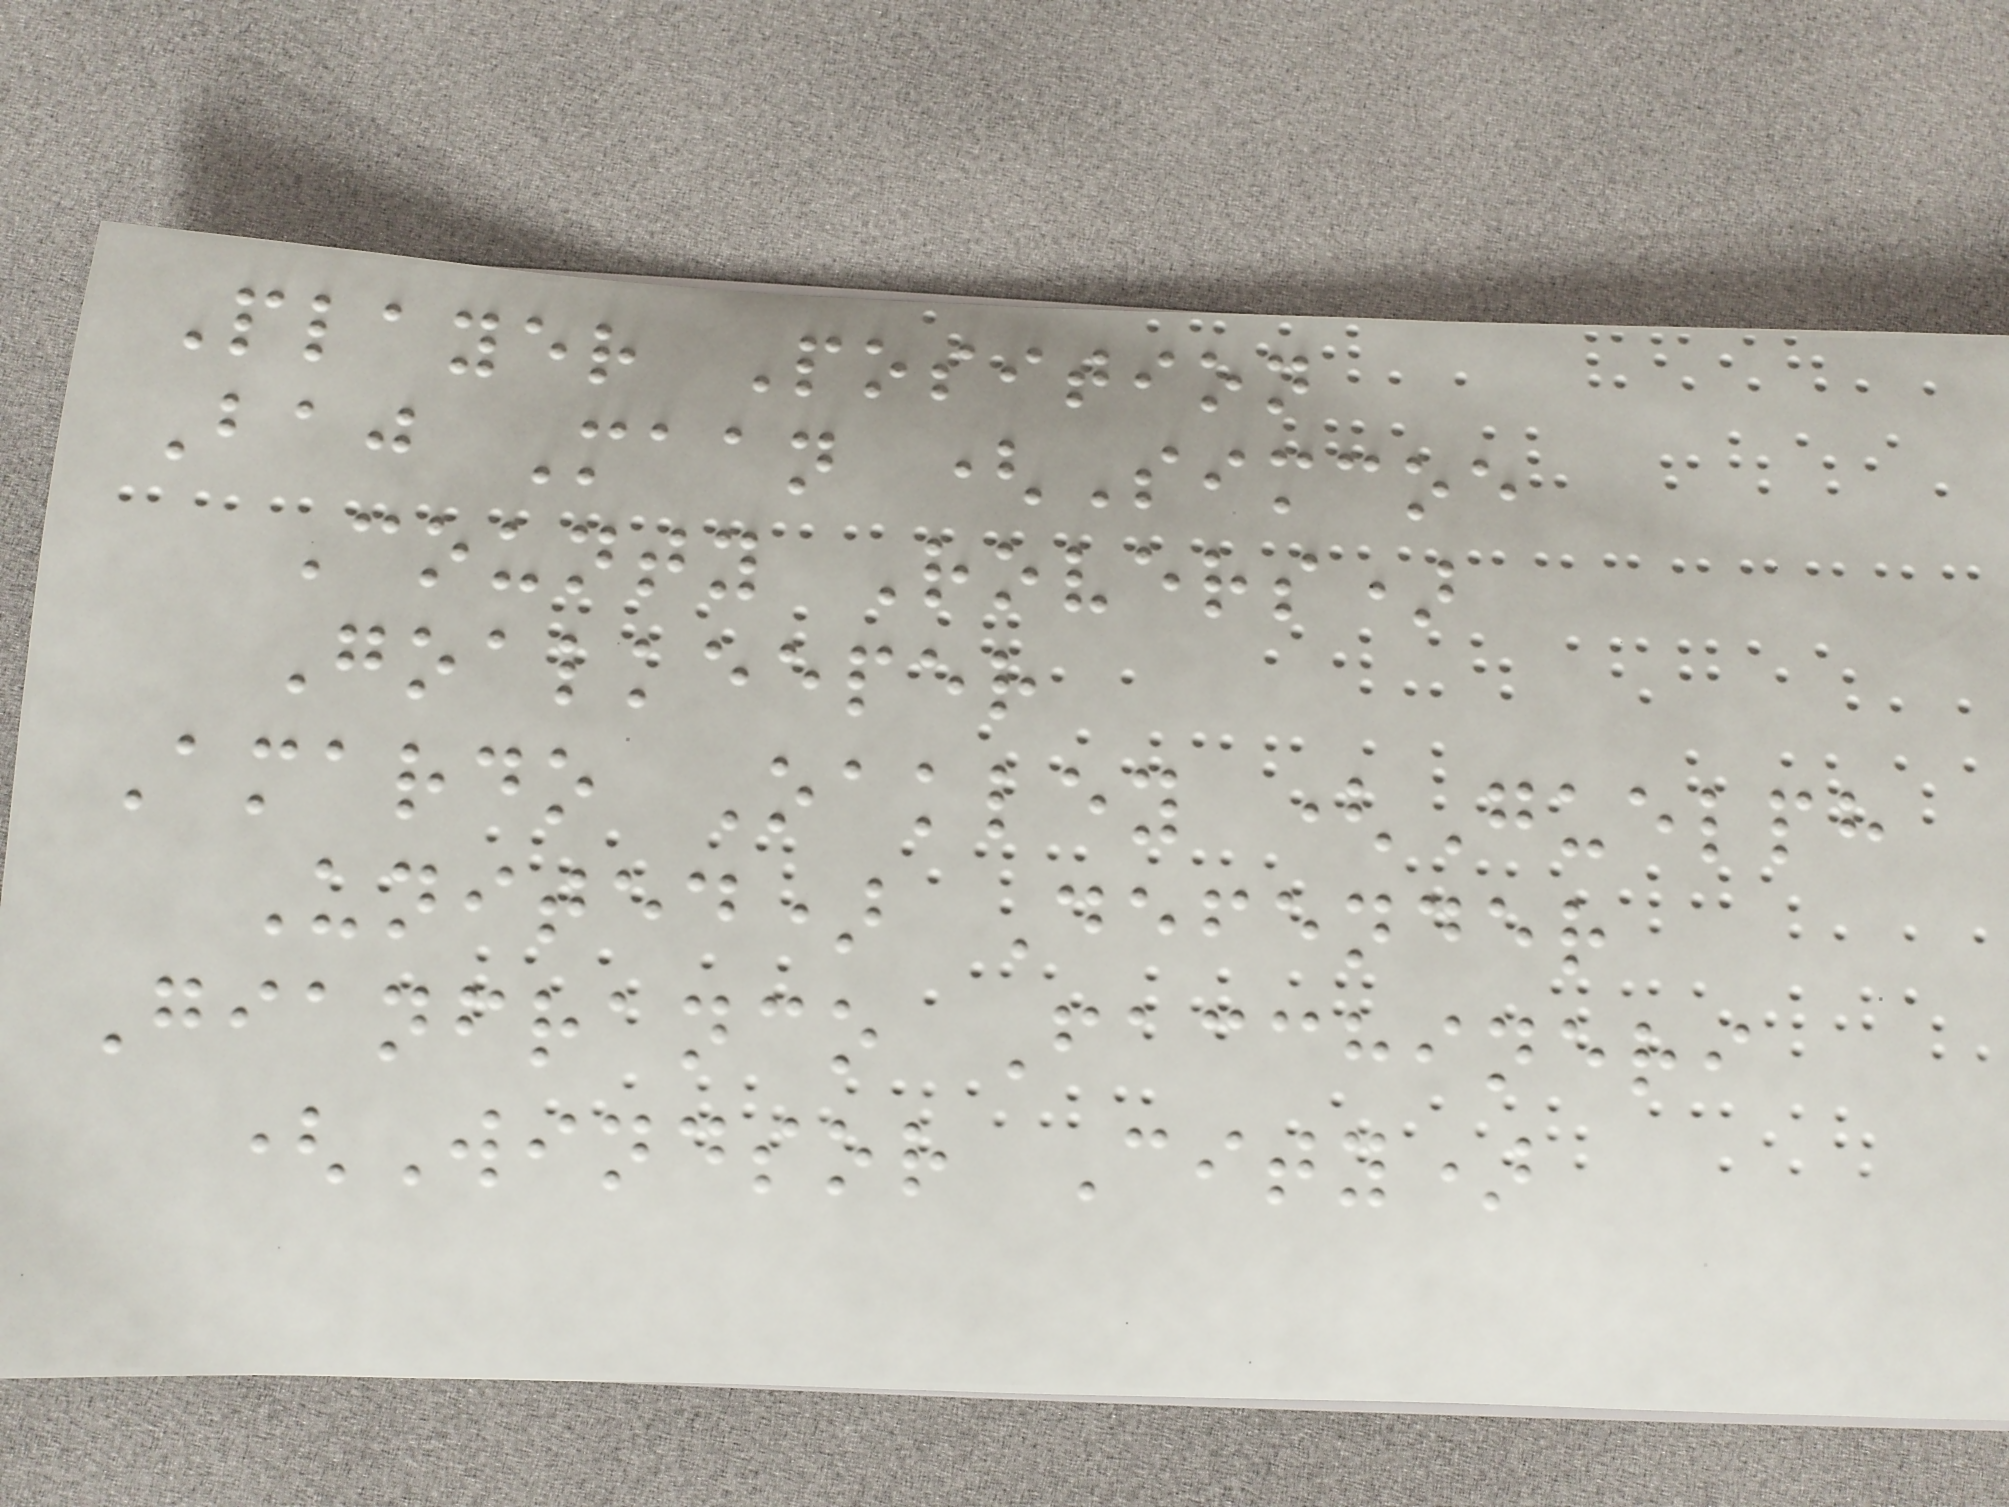Player Position
Baj Maan (Simcoe
County Rovers)
Goalkeeper
Amardo Oakley (Guelph
United) Defender
Gianfranco Facchineri
(Windsor City)
